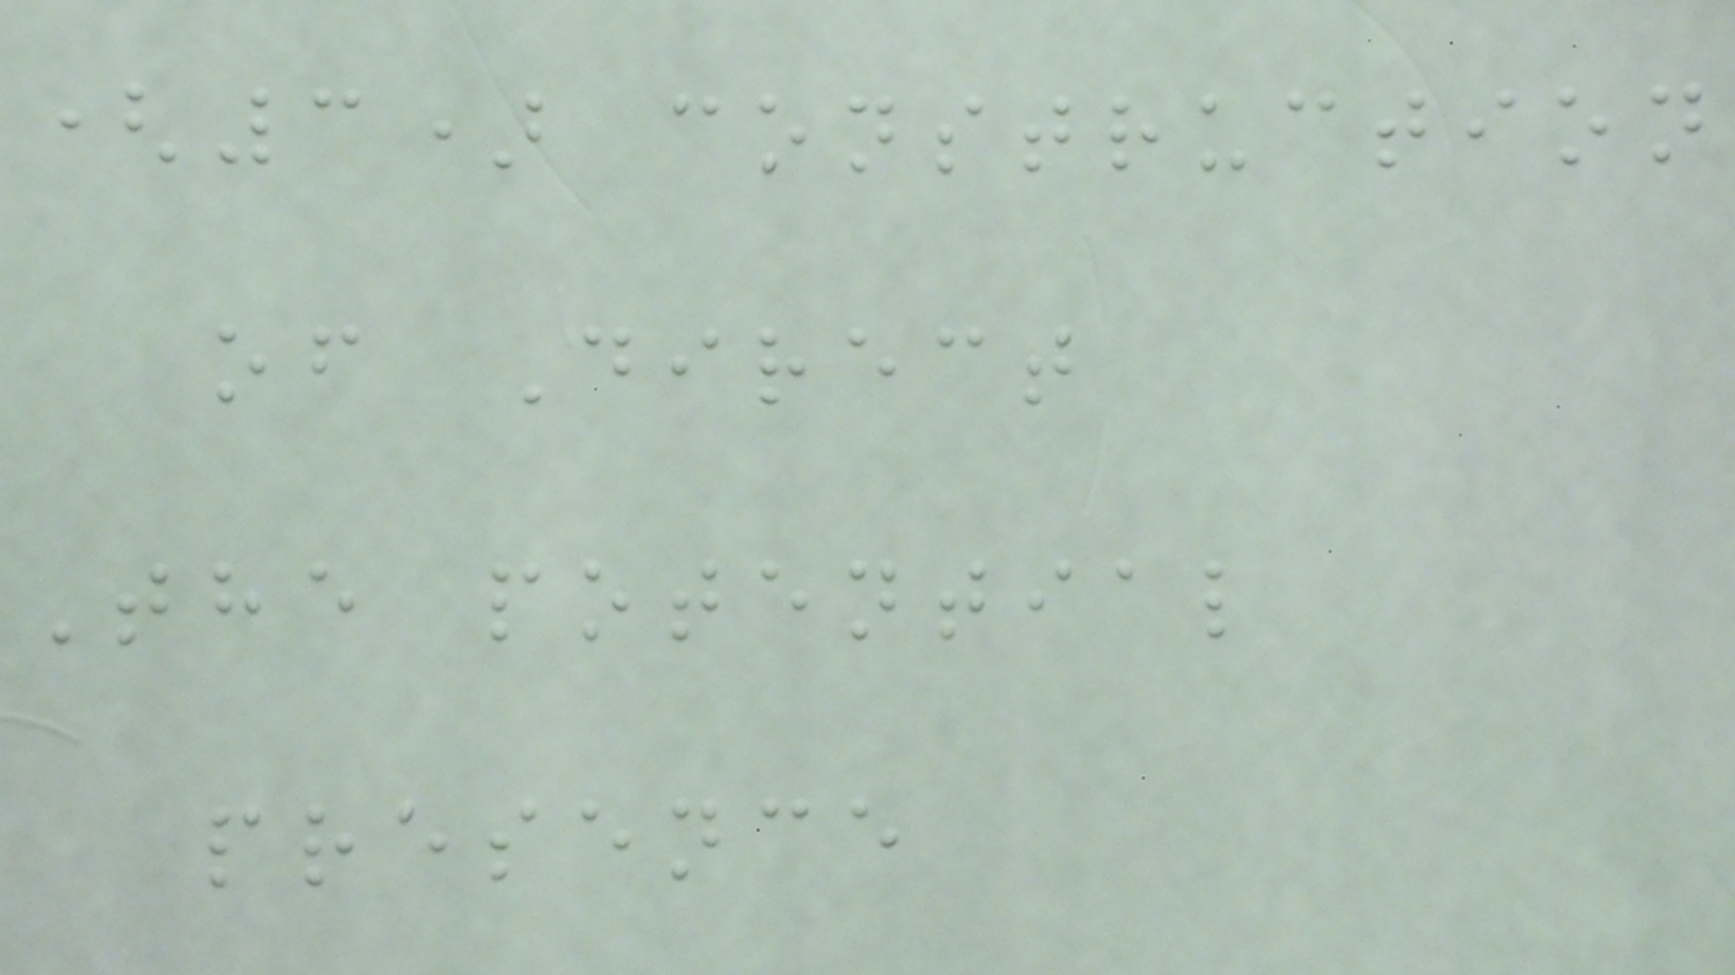(3) construction
of Direct
The potential
presence
